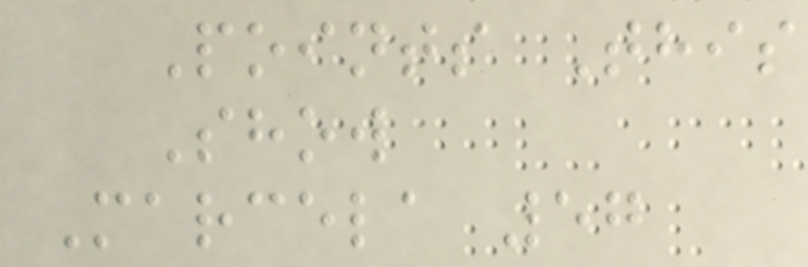Points This
Show
Marcela 57
